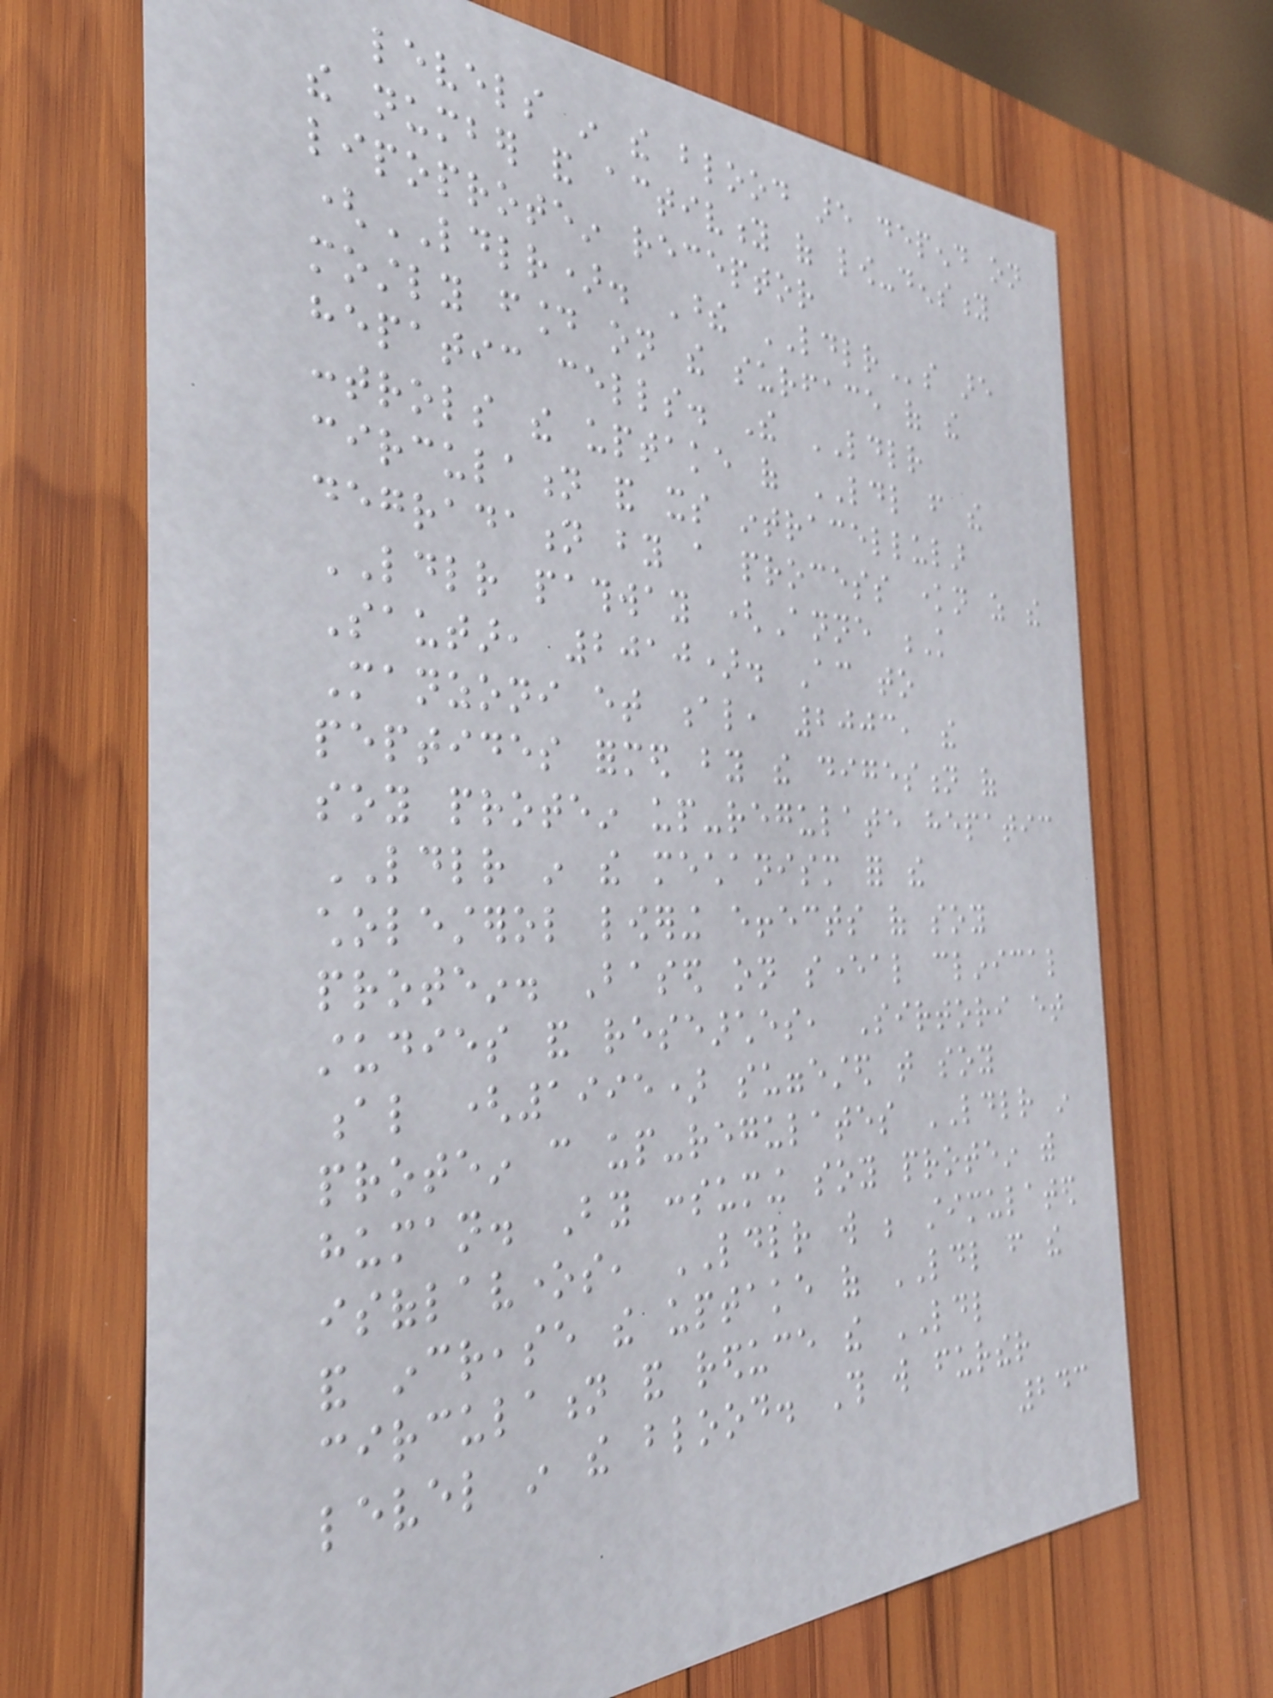levels in the blood are depend on
the number and activity of low-density
lipoprotein receptor
(LDLR). These LDLRs are
mostly found on the surface of the
hepatic cells. The LDLR
controls the uptake of LDL from the
circulation and its intracellular
degradation by a process known as the
LDLR pathway (Anne K
Sautar, 2010). According to
Manzoni et al, 2003, the
peptides formed by the digestion of
soy protein up-regulate hepatic
LDLR in the mechanism for the
cholesterol lowering effects of soy
protein. Based on several clinical
studies and researches, Sirtori et
al (1995) suggested that soy
protein can up-regulates LDLR in
human. By consuming soy protein with
isoflavones, LDLR will be stimulated
and increase the uptake of LDL from the
circulation and reduce the LDL
level in the blood. This will further
243
